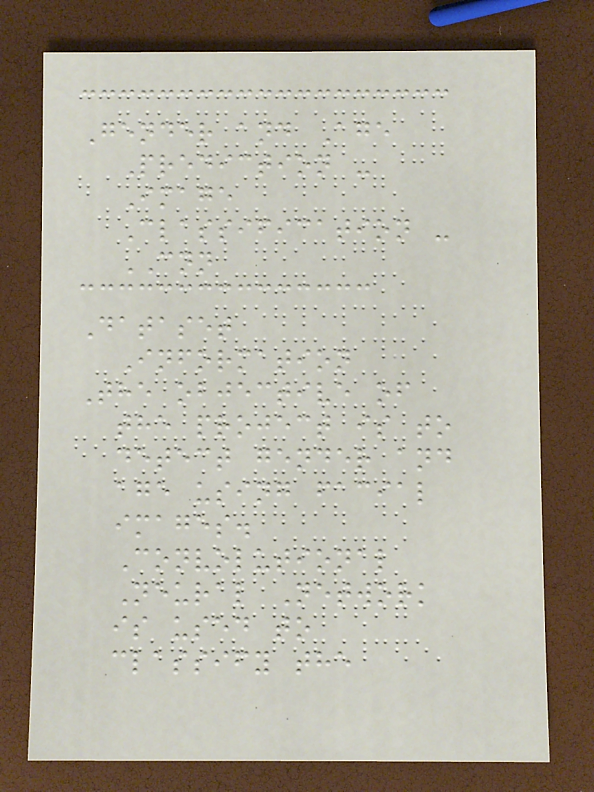Gender and Age
Prediction -
Image
Classification -
CNN
Dataset
Information
The objective of
the project is to
detect gender and
age using facial
images.
Convolutional
Neural Network
is used to
classify the
